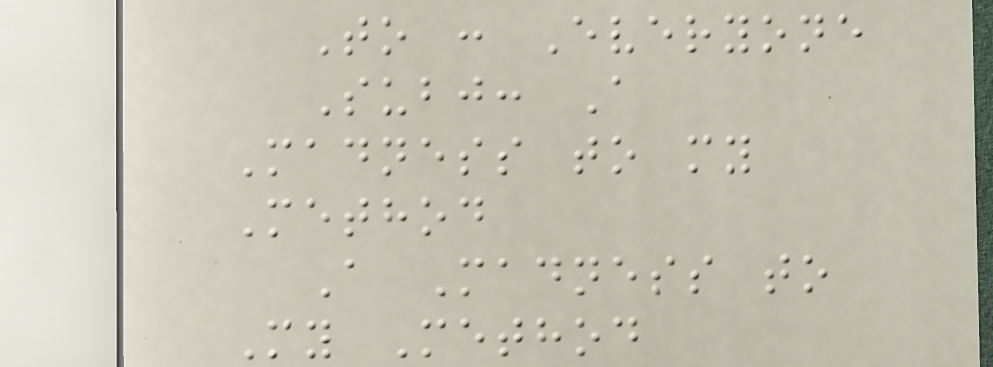To : Everyone
Subj: A
Madness to my
Method
A Madness to
My Method
